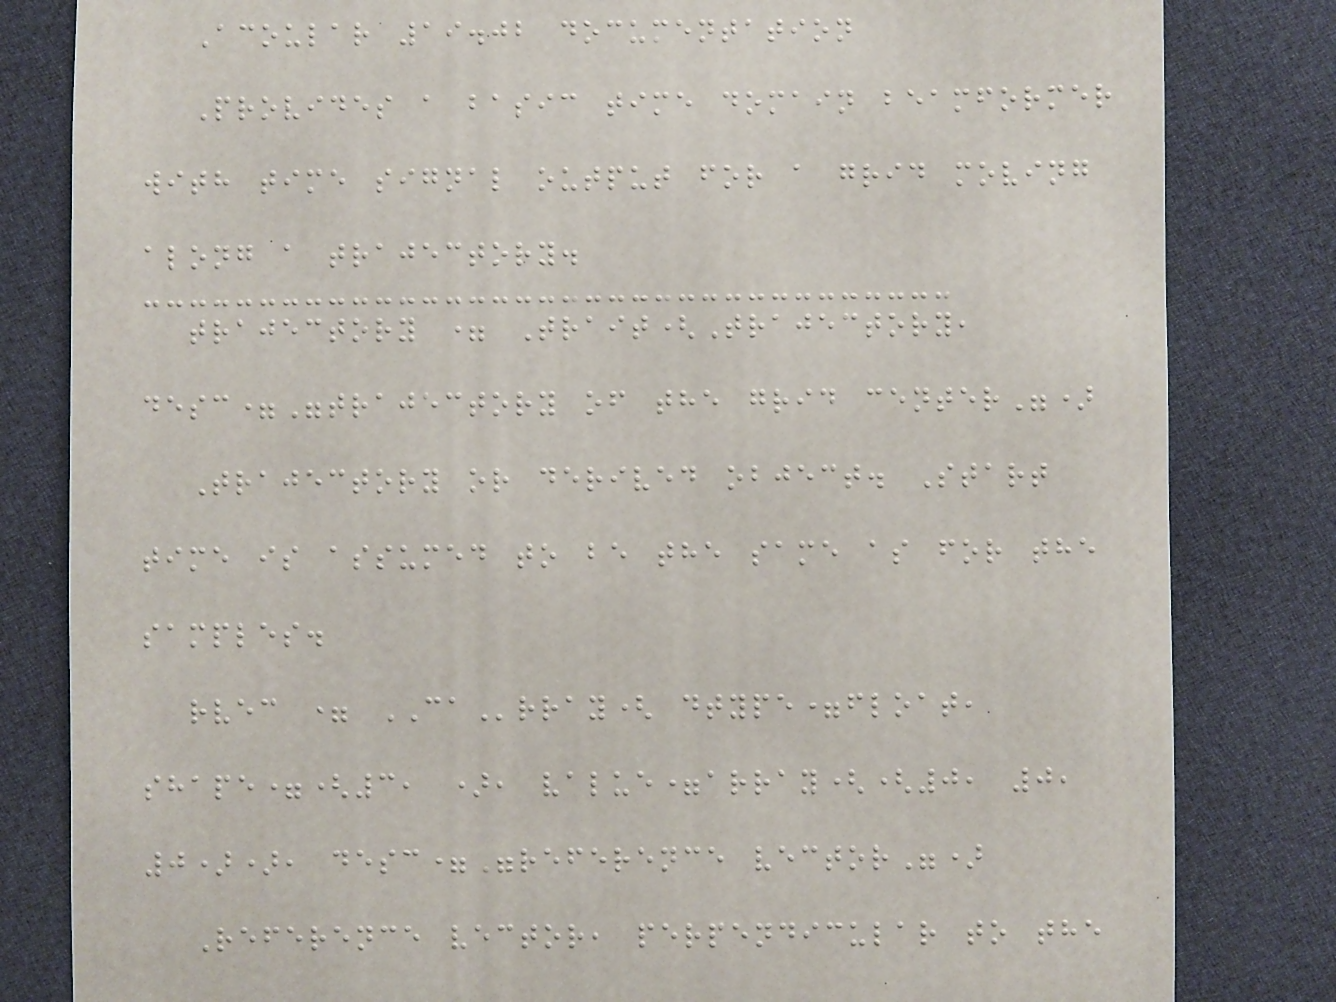Acoular 19.02 documentation
Provides a basic time domain beamformer
with time signal output for a grid moving
along a trajectory.
trajectory = Trait(Trajectory,
desc="trajectory of the grid center")
Trajectory or derived object. Start
time is assumed to be the same as for the
samples.
rvec = CArray( dtype=float,
shape=(3, ), value=array((0, 0,
0)), desc="reference vector")
Reference vector, perpendicular to the
